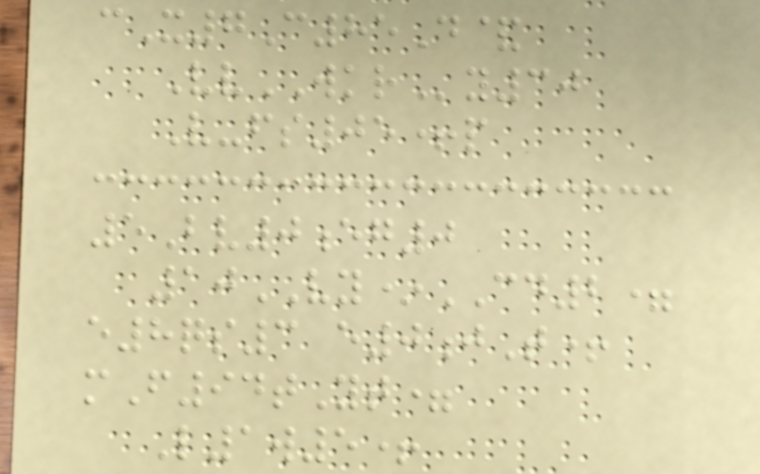cX7C85D&
VvWKRy30
V-fs05+p
5Bv0eg0
10VY*CD2=
e8qs3 e0jT+
mF94tYt=
L1w5+
